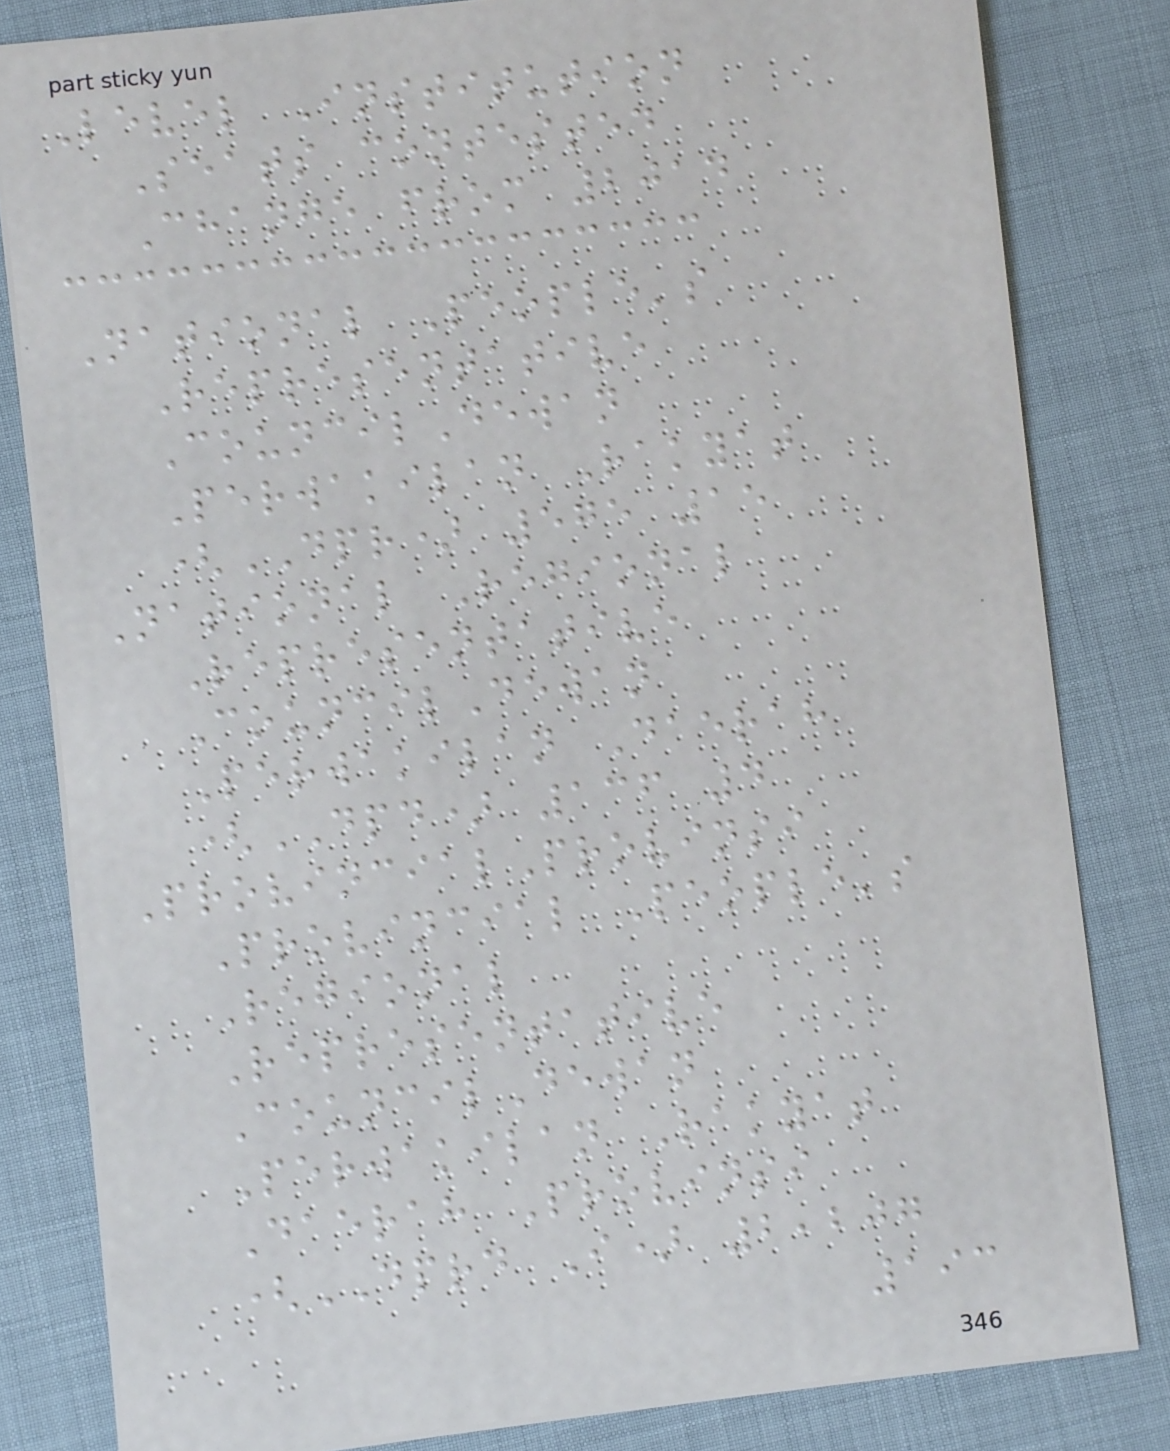Level Institution
Seats contested
Change from 2014
National People's
Representative
CouncilDewan
Perwakilan Rakyat
(DPR) 575 15
National Regional
Representative
CouncilDewan
Perwakilan Daerah
(DPD) 136 4
ProvincialProvinsi
Provincial People's
Regional
Representative
CouncilDewan
Perwakilan Rakyat
Daerah Provinsi
(DPRD I) 2,207
193
